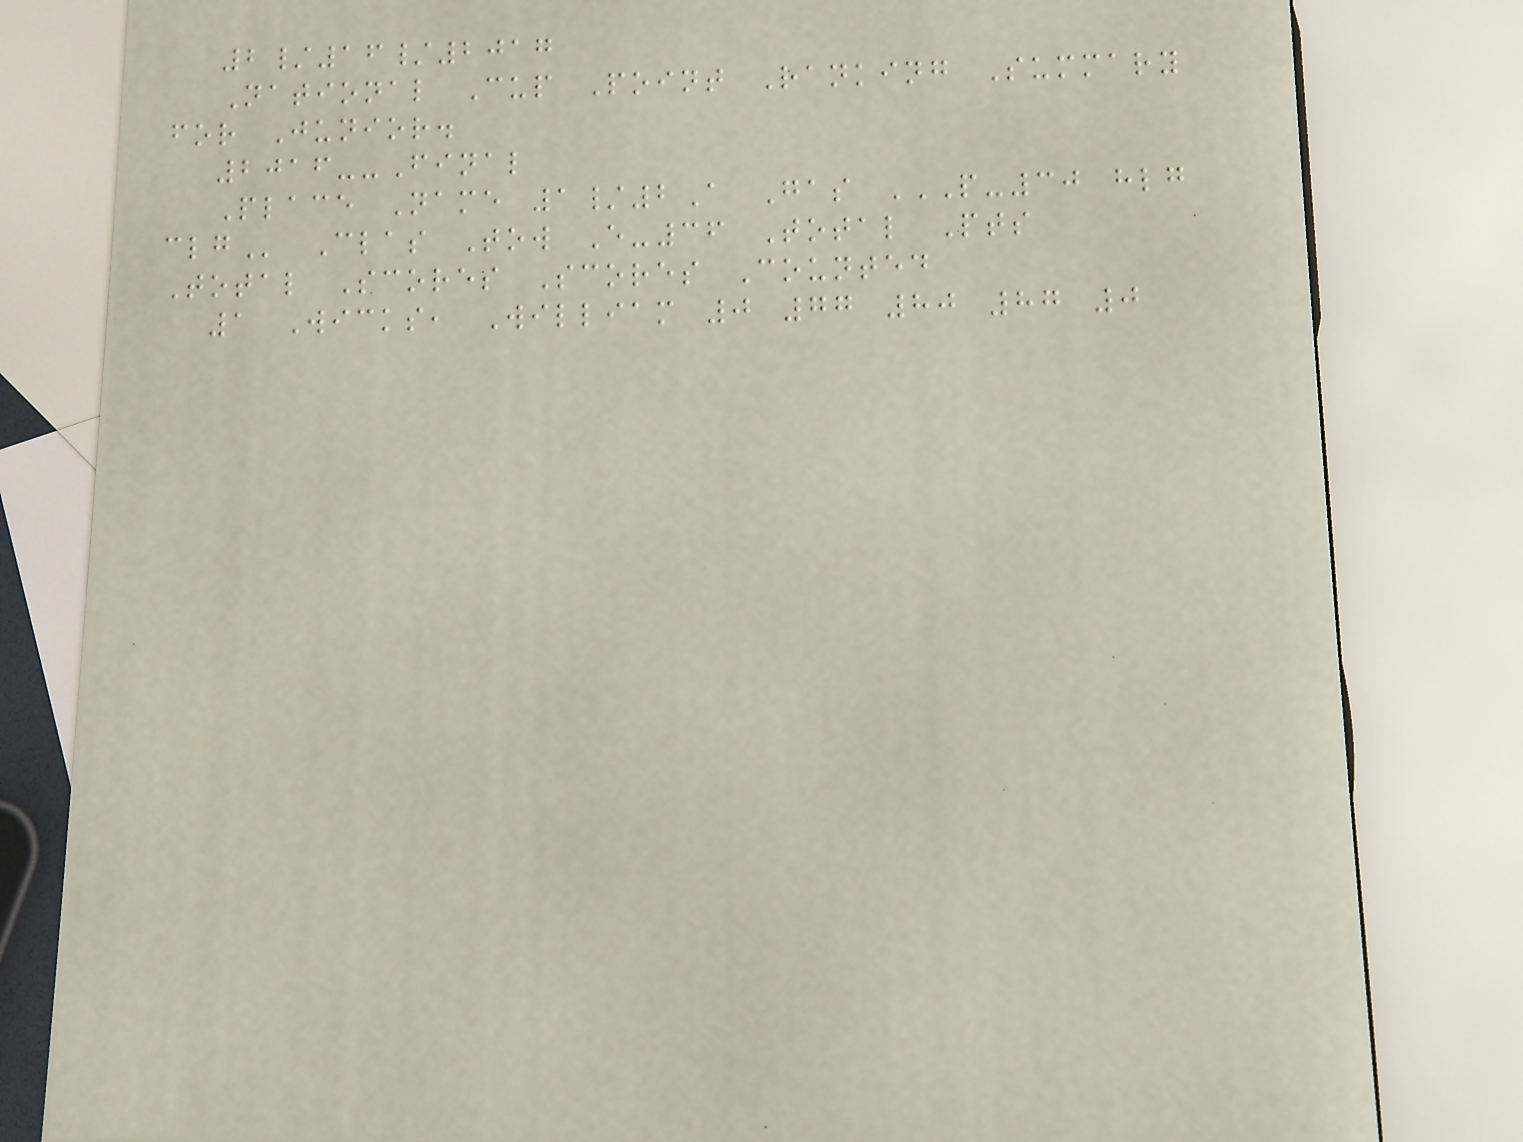2/16/2017
National Cup Point Ranking Summary
for Junior.
2016--Final
Place Name 1/2A Gas P-30 HLG
CLG Clas Tow E-36 Total Pts
Total Scores Scores Counted
1 Wicks, William 0 77 80 87 0
